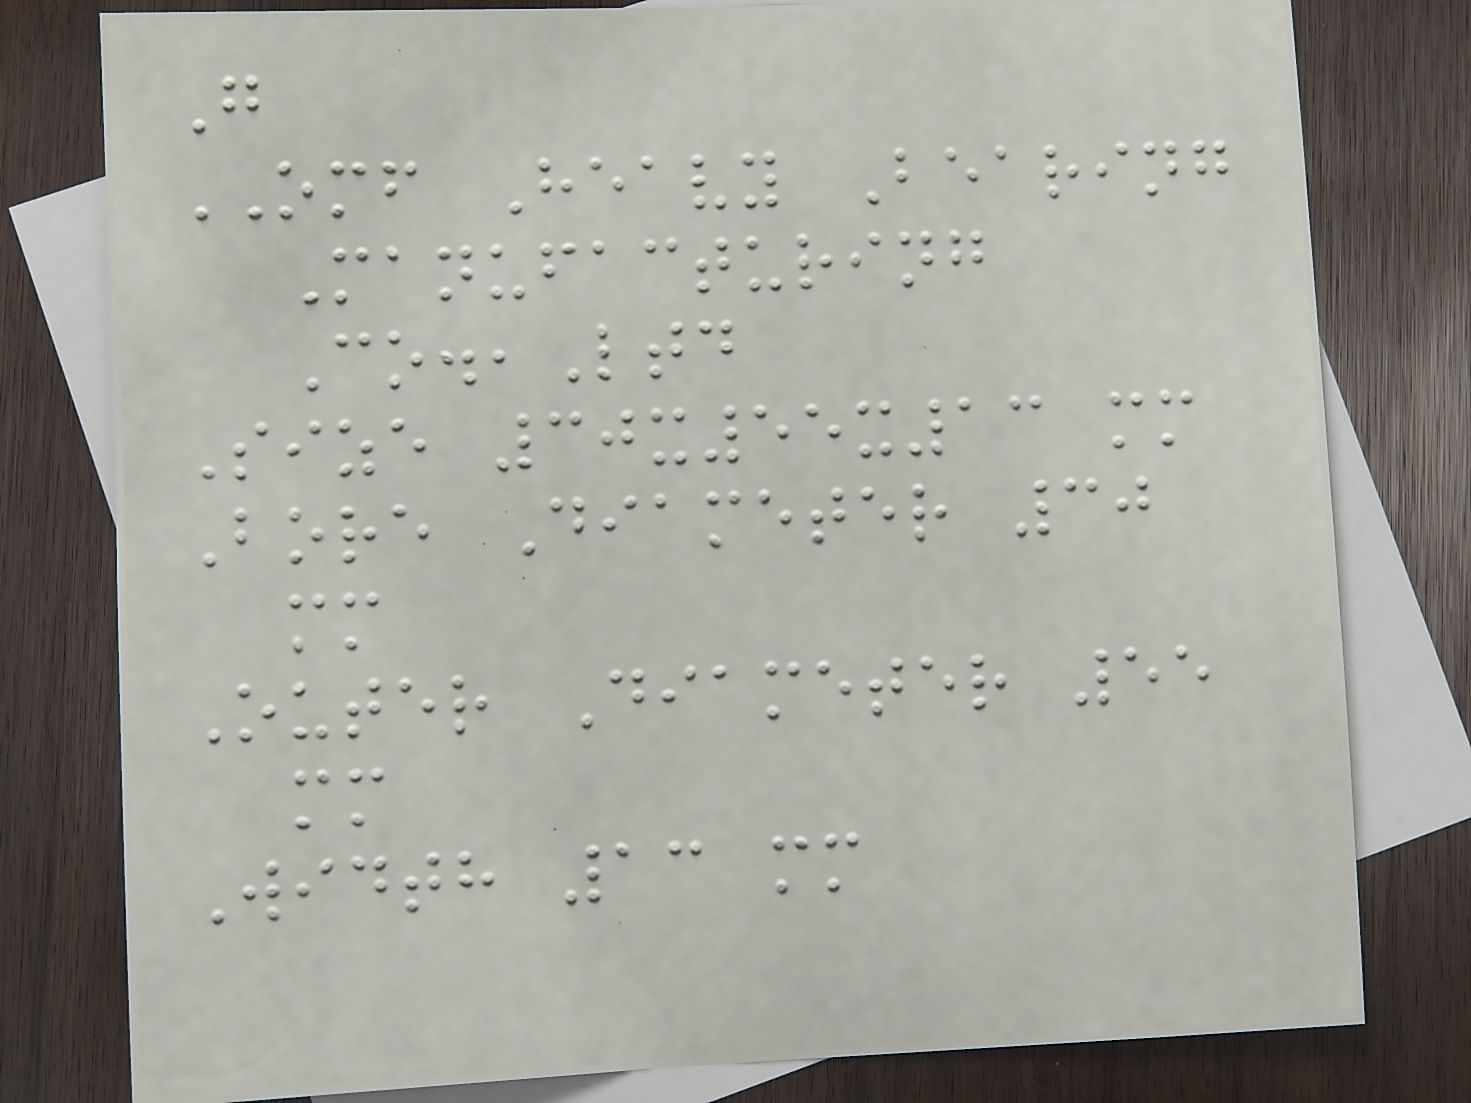G
OMF Heavy Bearing
Manufacturing
Co.,Ltd
Size 30x55x13 mm
Bore Diameter 30
mm
Outer Diameter 55
mm
Width 13 mm
